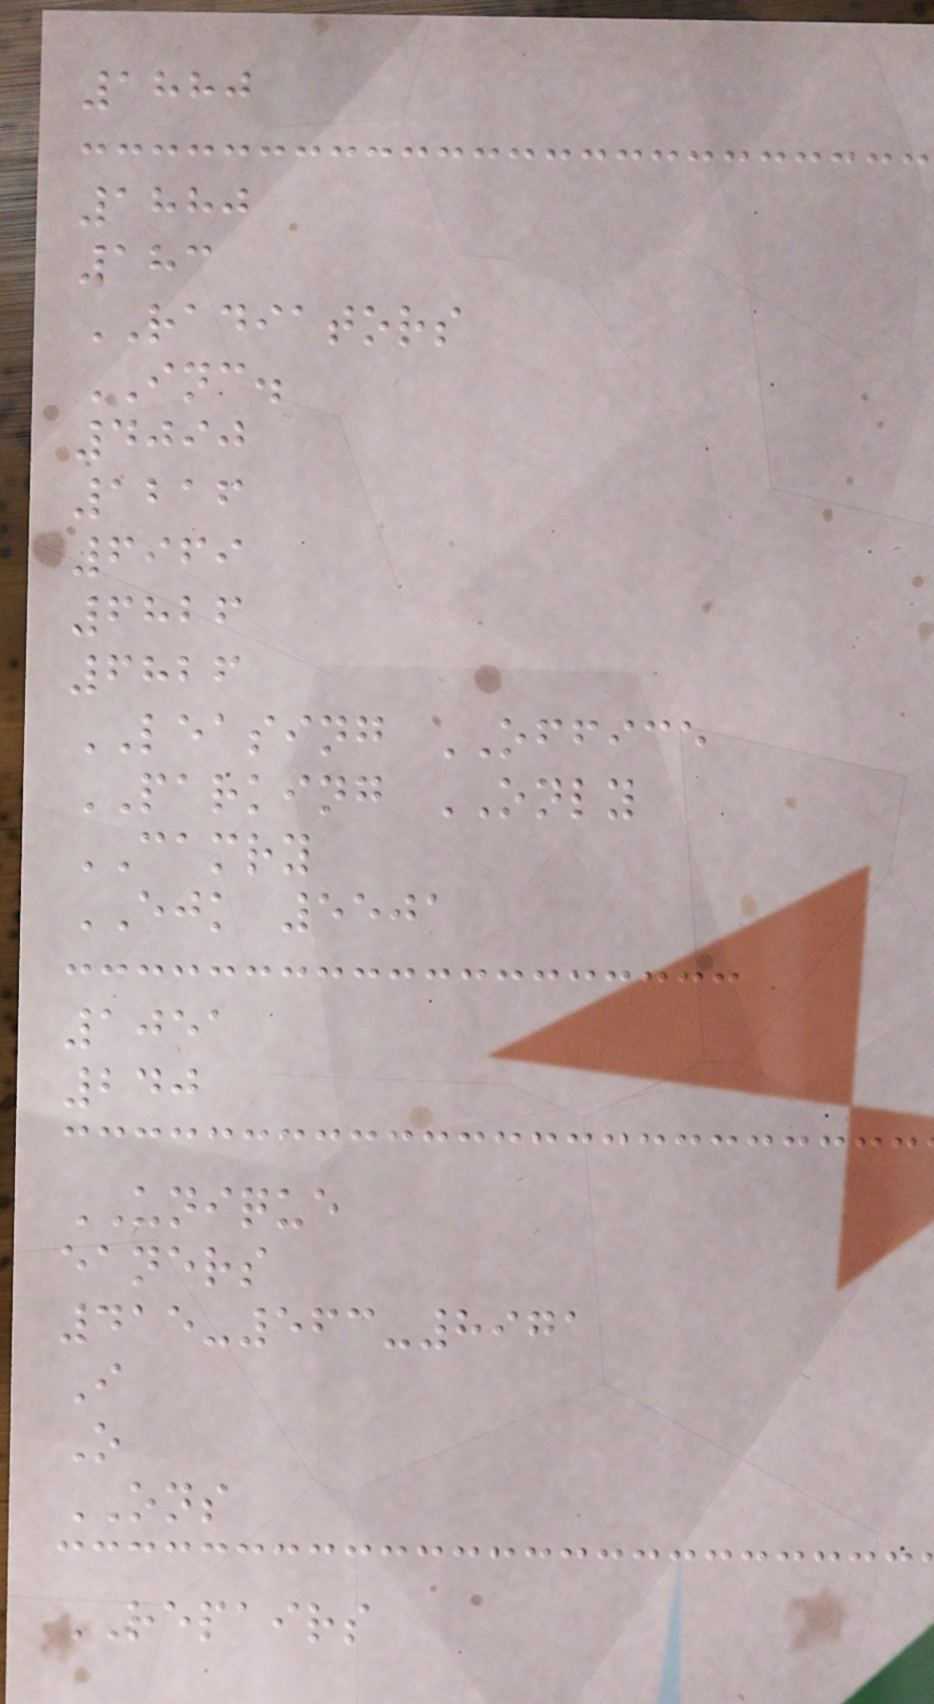1880
1880
183
RADIATORS
INC.
4090
1216
6969
6826
6826
LEASING OFFICE
PARKING ONLY
CAMRY
EJK 5501
1051
240
UNIQUE
eaners
415-563-8971
I
O
ONS
REPAIRS
